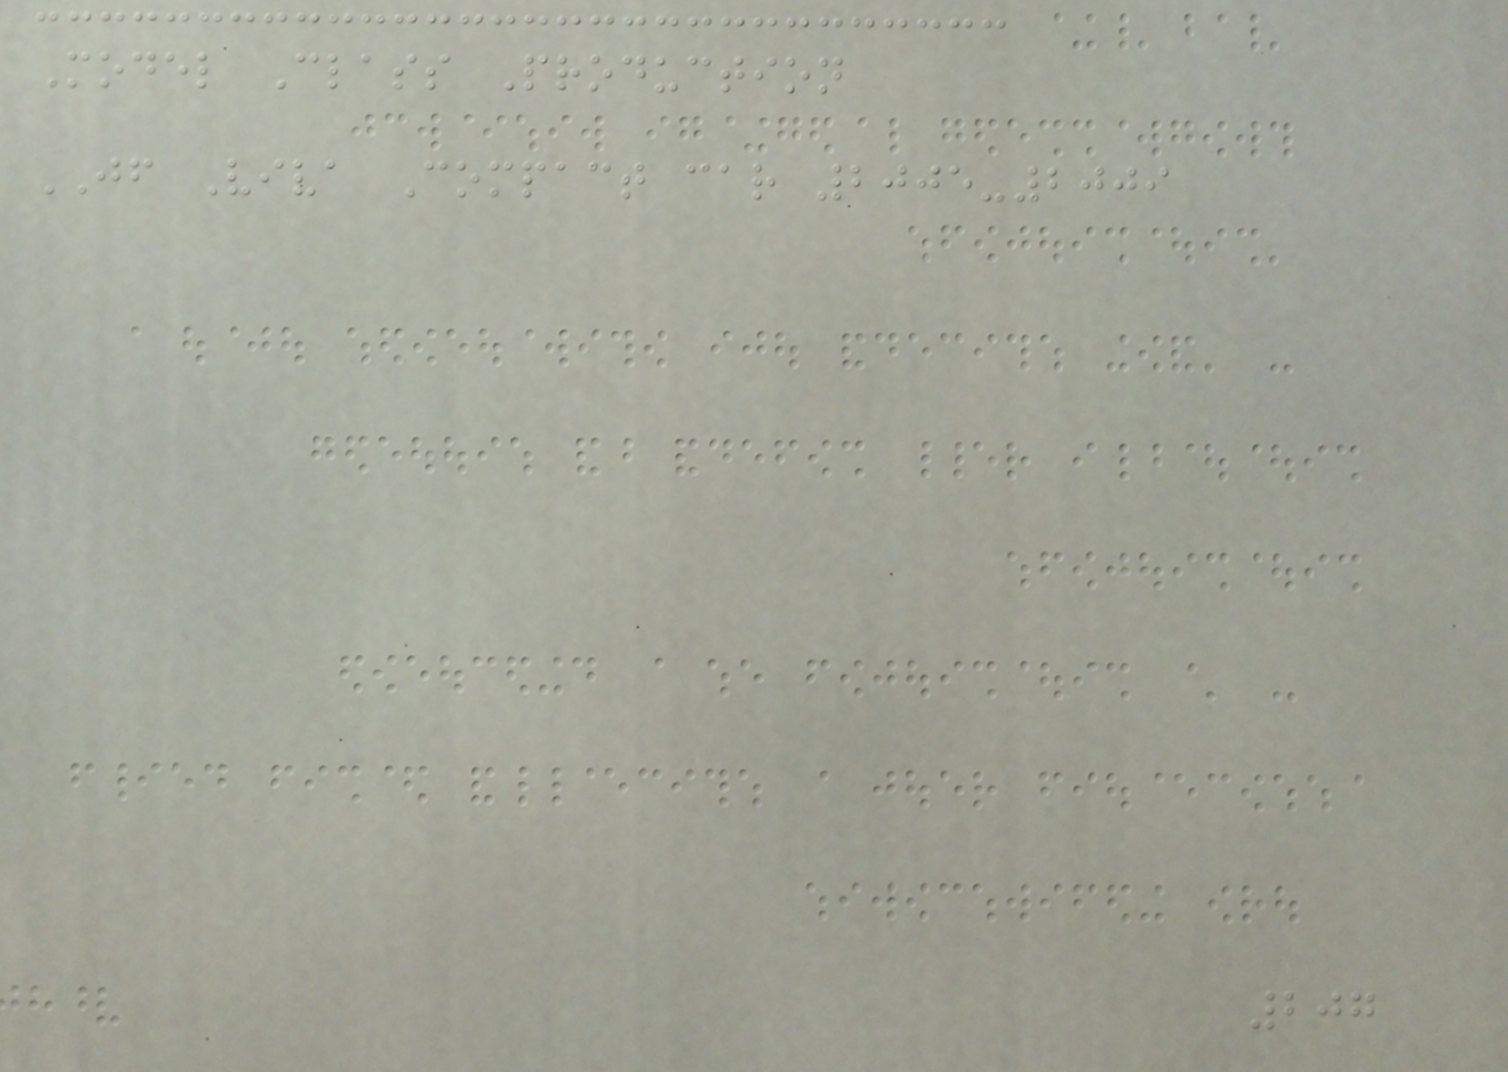Model Class Production
JF Viva Compact car 2005-2009
207
